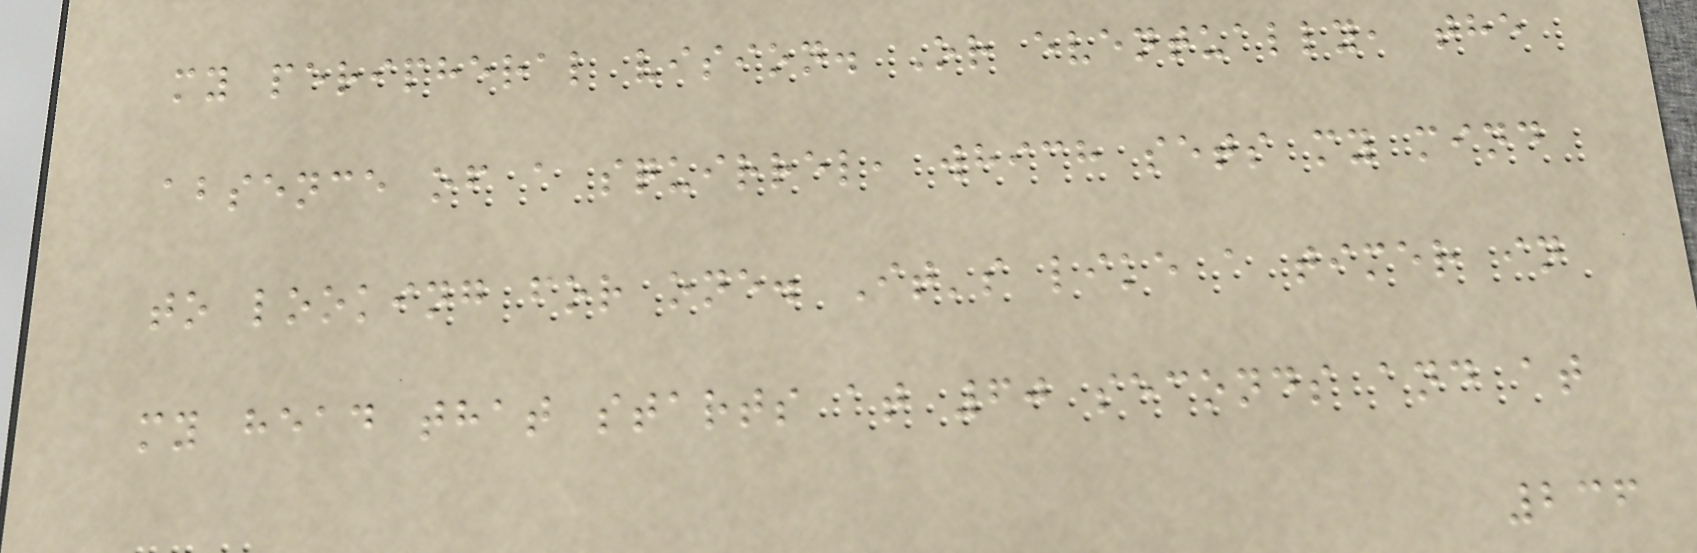my peripheral vision. Or eventually, the
absence of a squirrel, which sets my mind
to looking for one. It's like a timer in
my head that starts at 60 seconds and at
236
